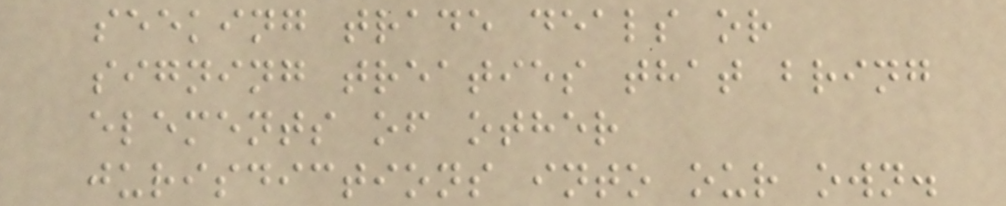seeking trade deals or
signing treaties that bring
elements of other
jurisdictions into our own.
